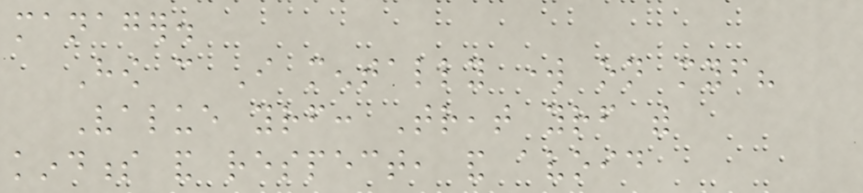manager.
How can I mentally work on myself?
Value yourself: Treat yourself with
kindness and respect, and avoid
